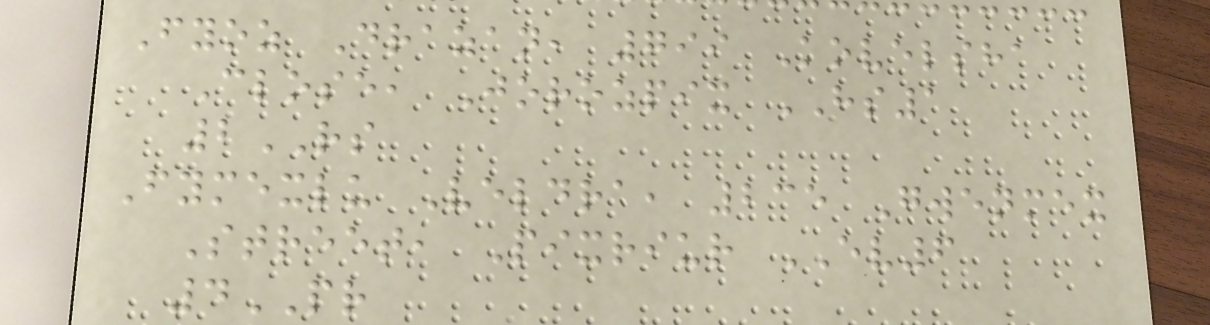Fyoz Drazan, 799 Kovelsha
Close, Jorozpix HS1
2RS
Fymexlu Veldra, 235 Gwenmex
Street, Pixriur EV6
4PR
